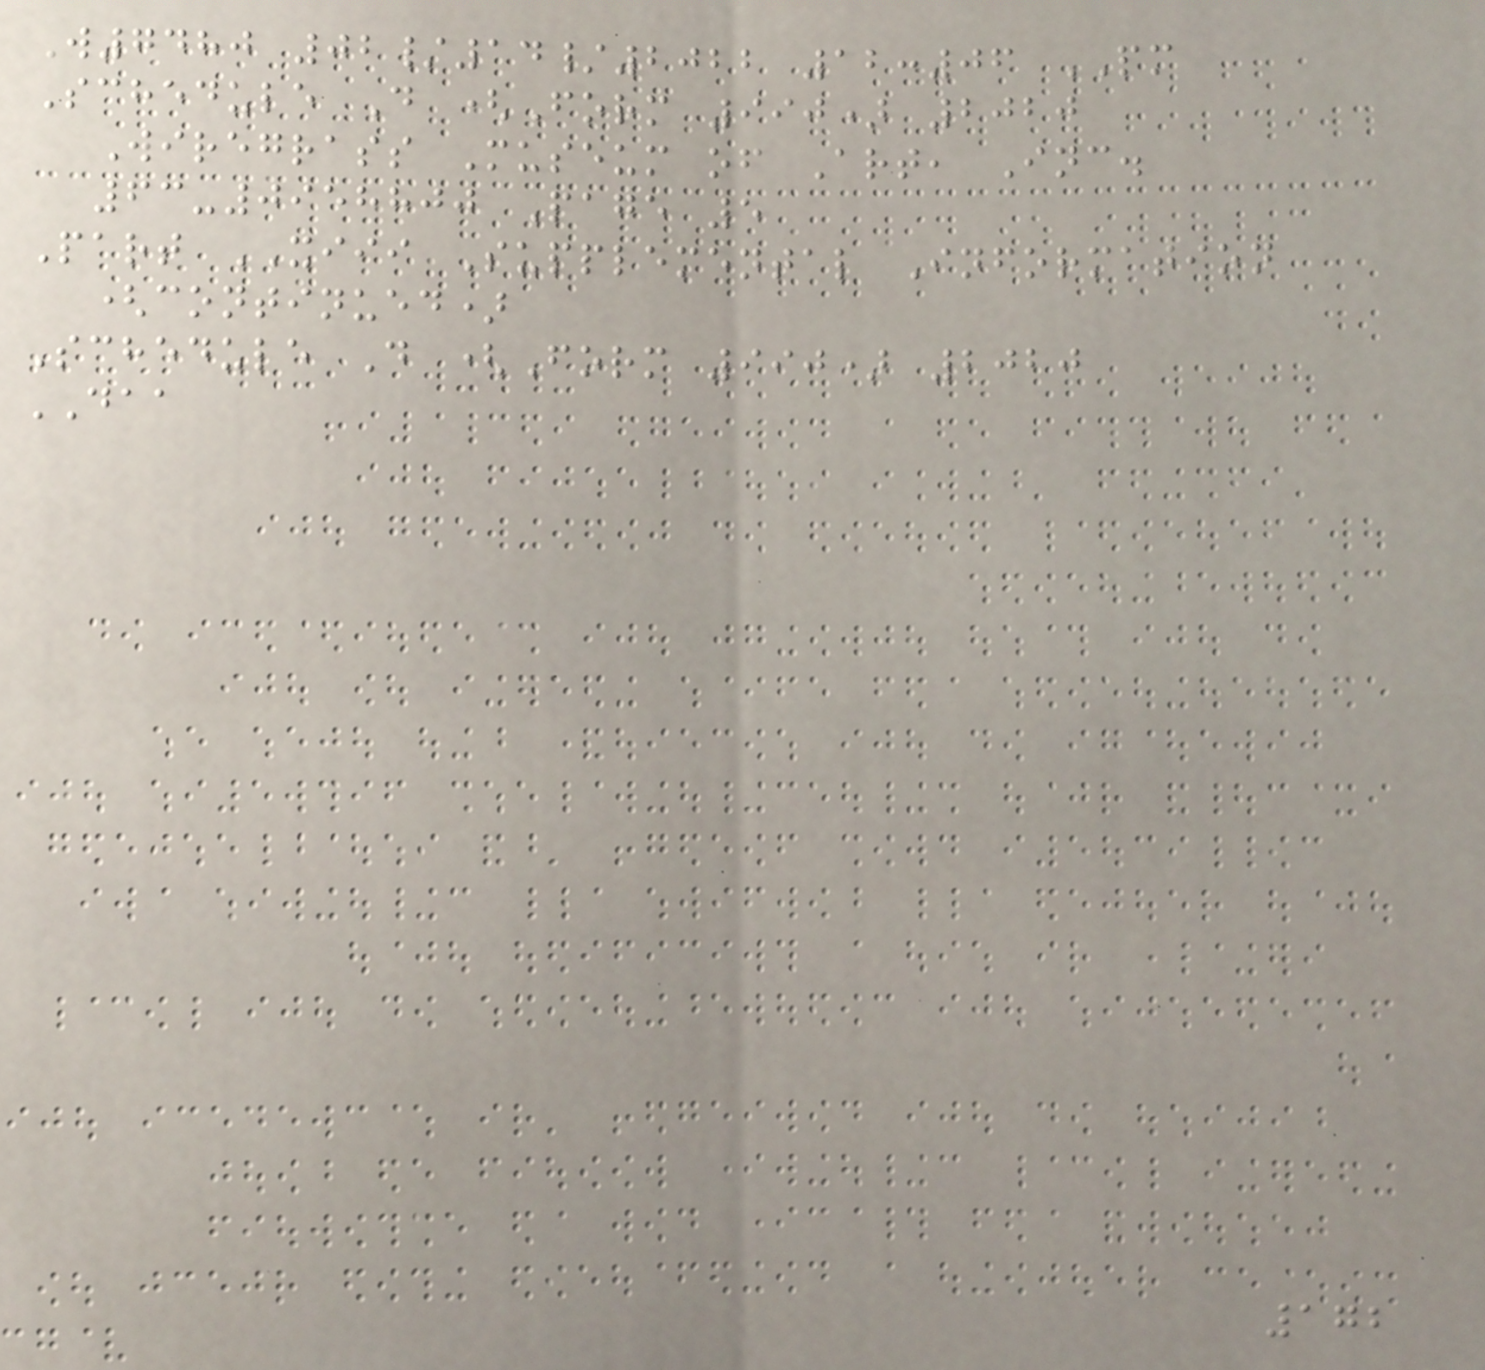W7480 02/14/2022 12:06 PM
Schedule D (Form 990) 2020
Wiregrass Museum of Art, Inc.
63-0958800 Page 5
Part XIII Supplemental Information
(continued)
Schedule D (Form 990) 2020
DAA
172
